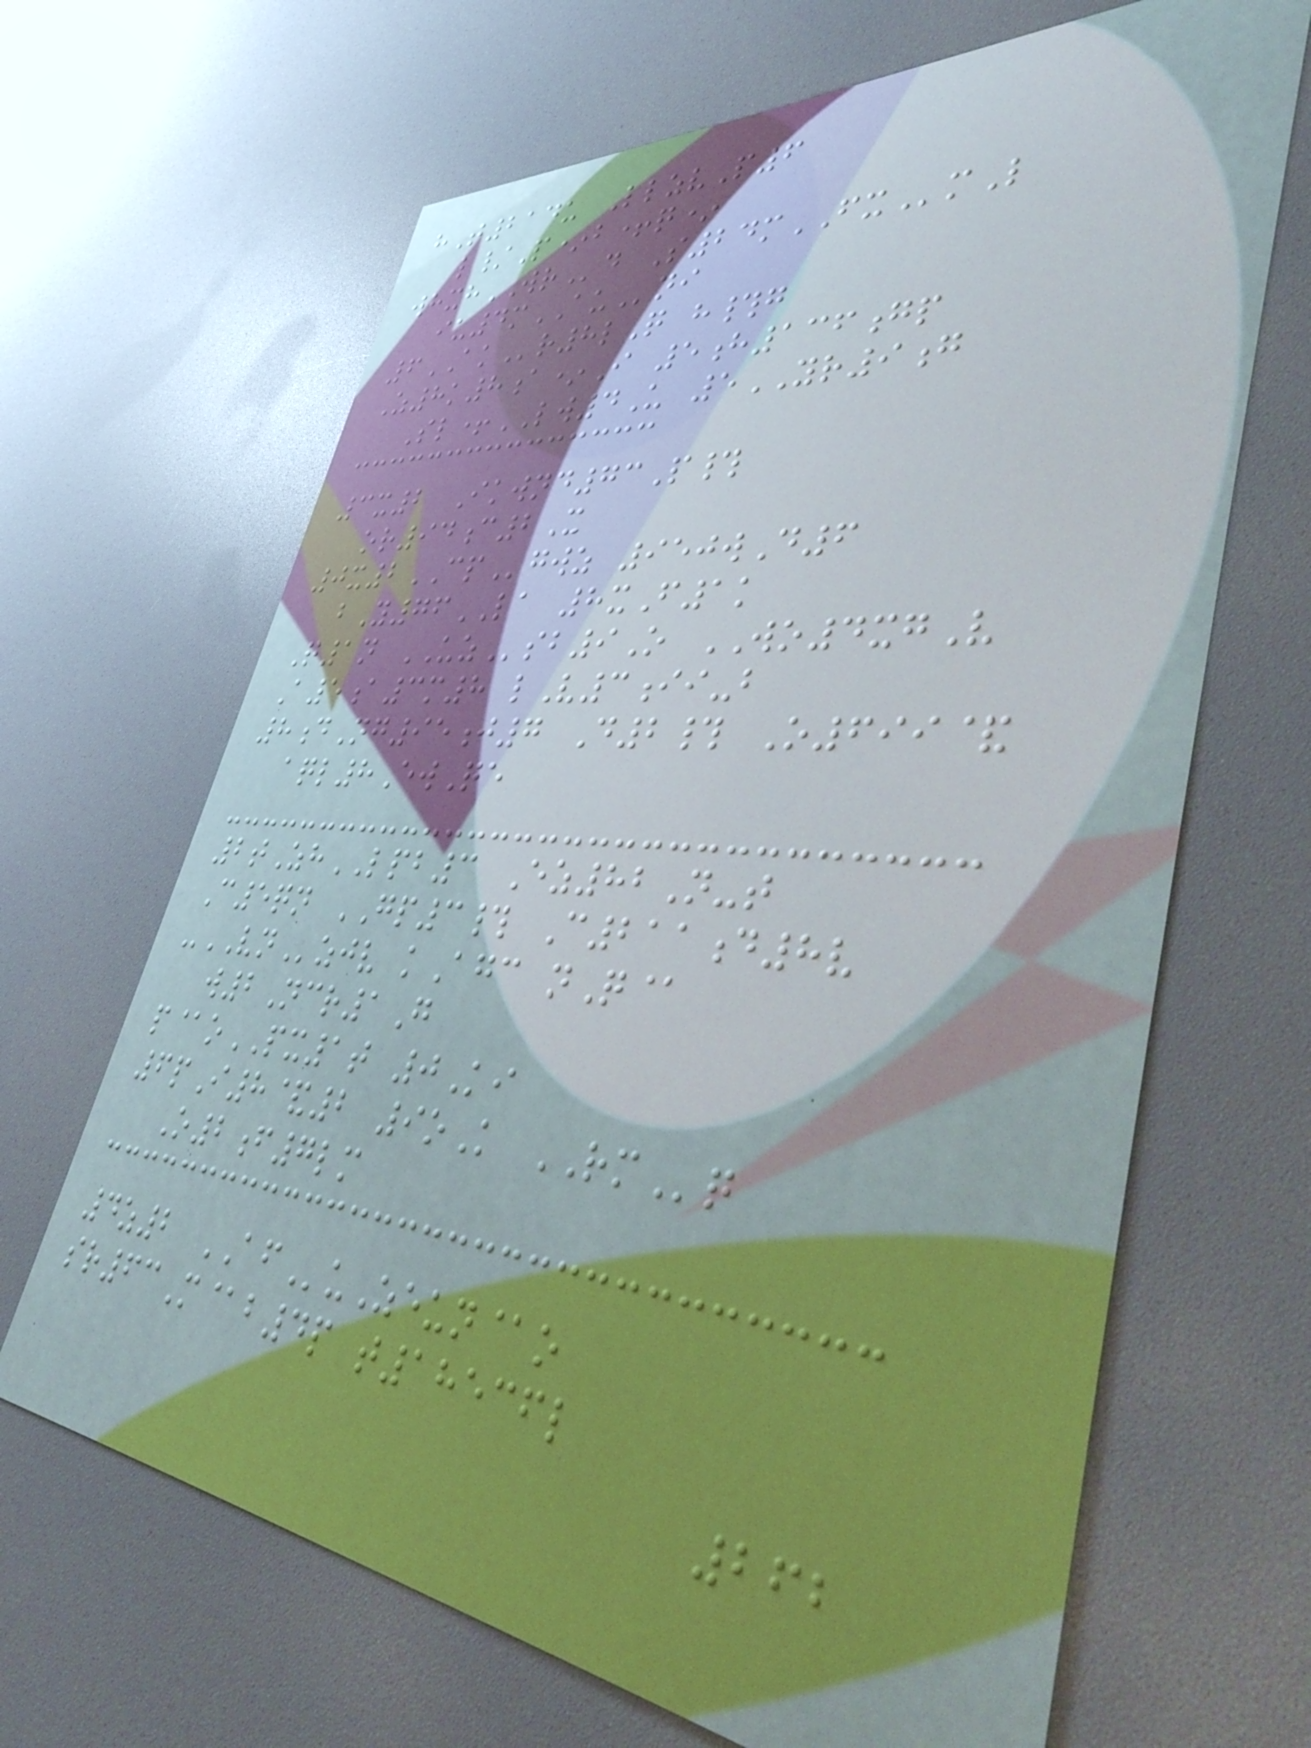hT214u LlzvP6
l/P*b+q*
whxhWRd S24mFXmL
iu4mAUni
6AKr8lQ h#g
Z8k8a*I 5h136gp
Sl+LW4U 5YR9g
3x2 Ikwnd73P#
or94c2X
0x2CPgwz 950wD6
bY76LA 8xF1k
Q1n UZsb9O WO4xgV
A5a3m8 lV3ii-b
8dNg95j7 D2# O699&
aql8EwQe
2tZhLPB3 Ez82N-t
C5qn GP3# C211d8v
-VNzjv kAgc nQ@
w2Ncr1G
p@oPX1t 0Ki
6pI8&2 9oK RMq
O2f7lm
4z2 AFuZeun@o
sr63M@b4p t18536l
262
